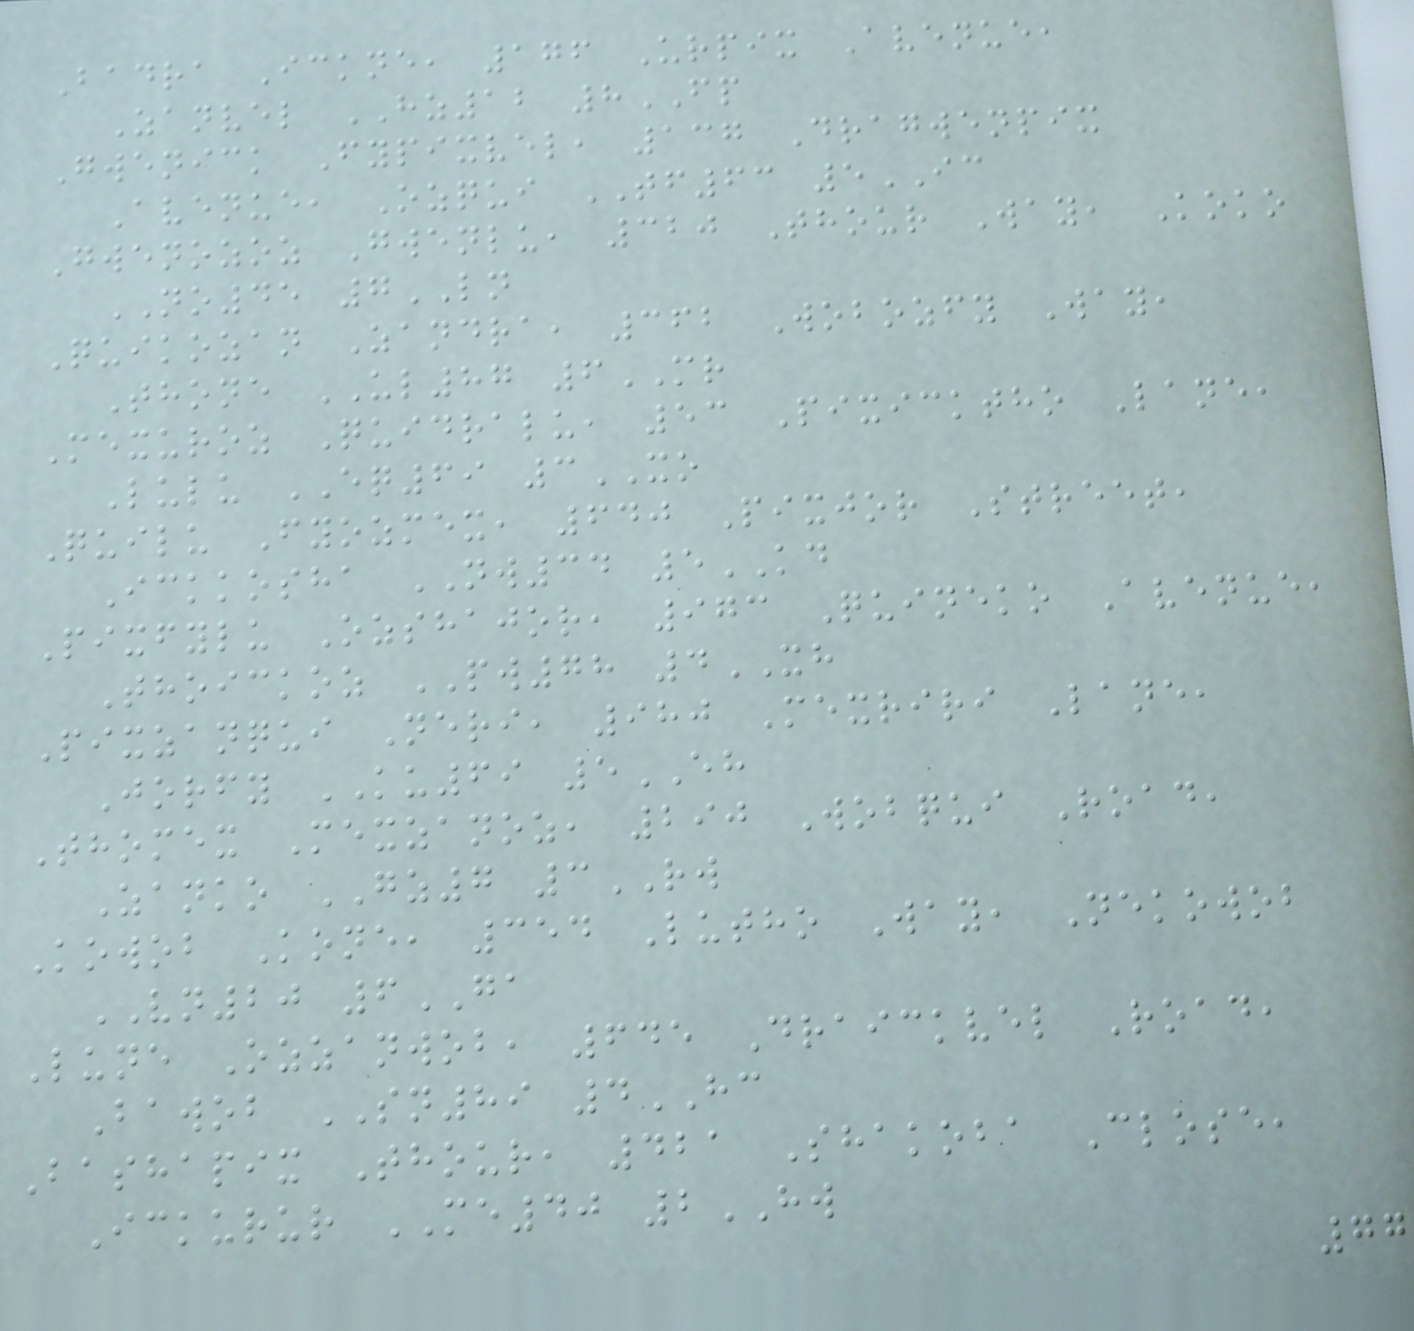Badra Ickne, 176 Urpix Avenue,
Zanvel HZ12 8FP
Gwenick Fypixvel, 137 Dragwenpix
Avenue, Ozqui TF63 5IC
Gwenozoz Gwenlu, 320 Thour Way, Koko
NO45 7LN
Quikozan Zandra, 362 Wobozfy Way,
Thone UL87 6MR
Mexuroz Quidralu, 53 Pixicktho Lane,
Lulu EQ69 3XO
Quilu Fyozmex, 640 Pixjor Street,
Ickkosha NW34 5KD
Pixfylu Ozshajor, 973 Quineko Avenue,
Thoickoz PW78 4XH
Pixzanqui Neri, 980 Mexriri Lane,
Jorfy KU69 5EH
Thomex Mexzanoz, 290 Wobqui Road,
Zanko GZ7 3RW
Kowob Kone, 354 Lutho Way, Nekowob
VN20 6GA
Lune Ozzanwob, 645 Draickvel Road,
Bawob SN89 4HC
Bashapix Thour, 421 Shakoba Close,
Ickurur ME40 2HW
77
